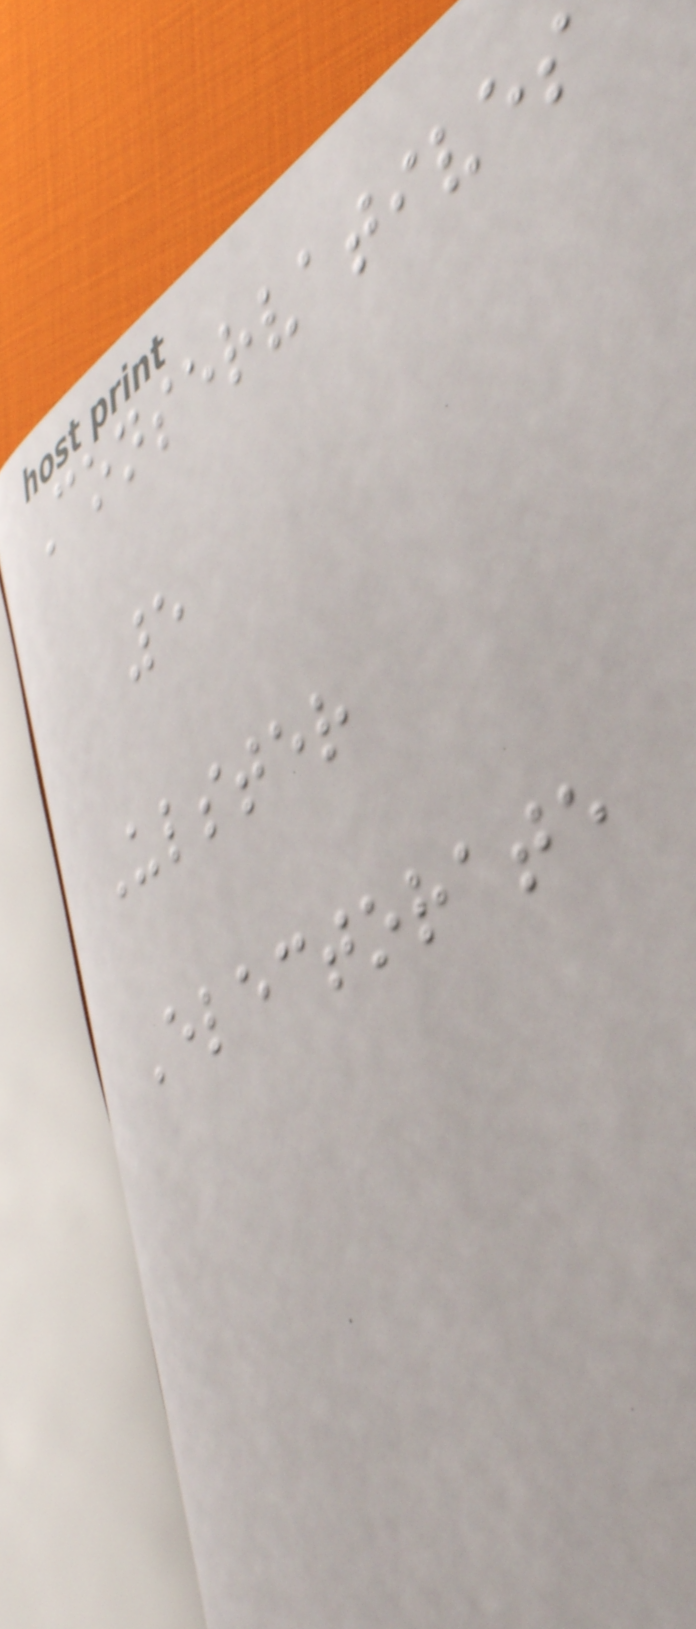Conservatives
5
Ulster
Electorate
